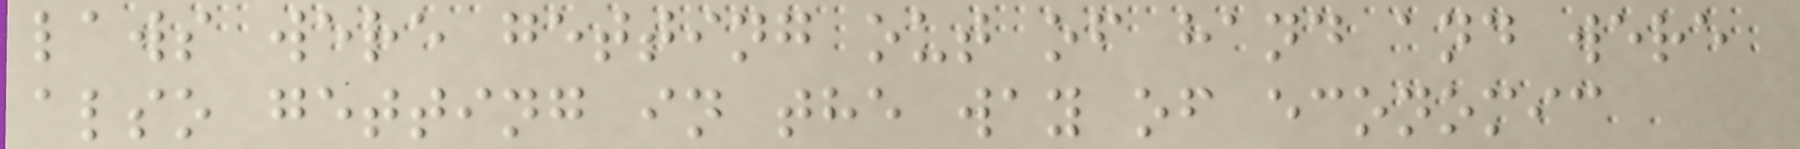laws were getting out of hand and were
also getting in the way of economic
